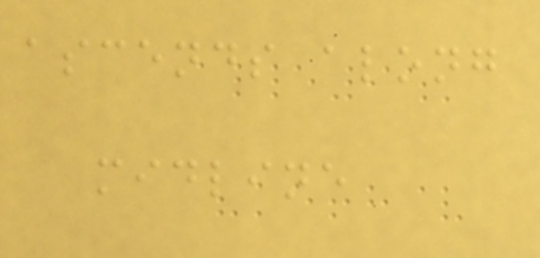ascends along
midline
